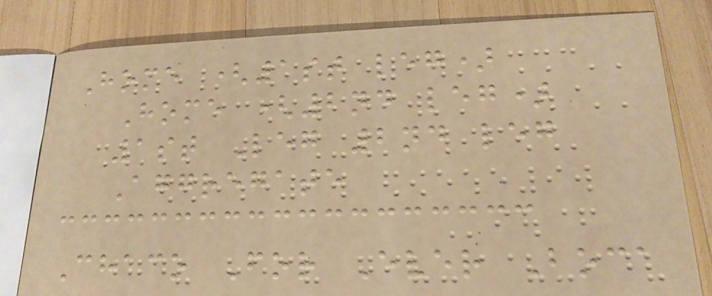Home (1st leg)
Home (2nd leg)
1st Leg 2nd leg
Aggregate
Chaco For Ever Boca
